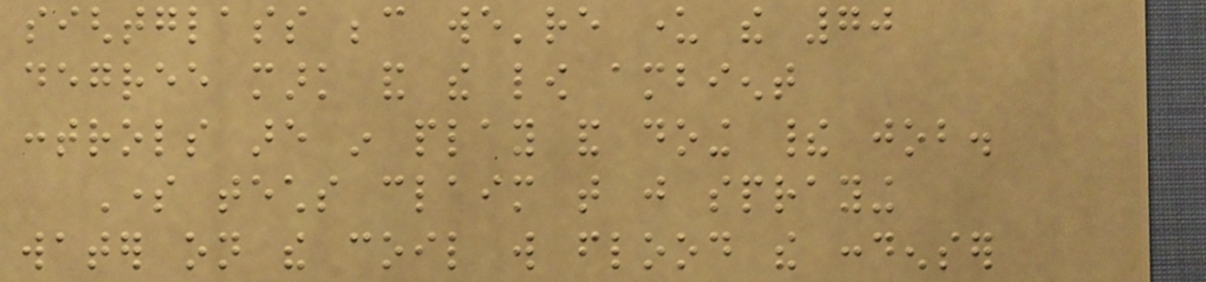sightglass because we're under the 70
degree mark and the low ambient
controls are in play and doing their job.
Some techs claim that just spraying
water on the coil will flood the condenser
